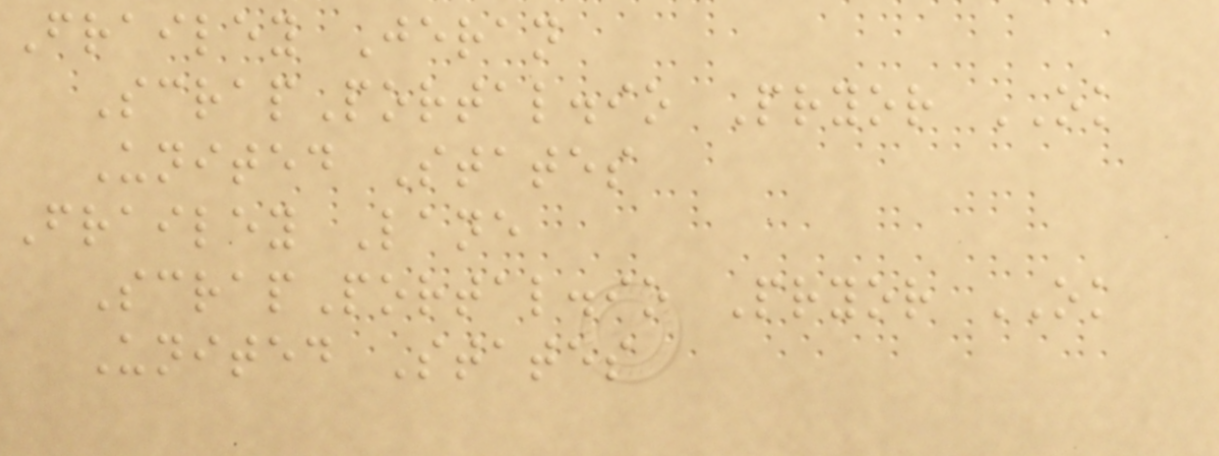Frailey Jeran
ScrapPortal.io Pryor OK
United States
Frailey Lane
ScrapPortal.io Pryor OK
United States
